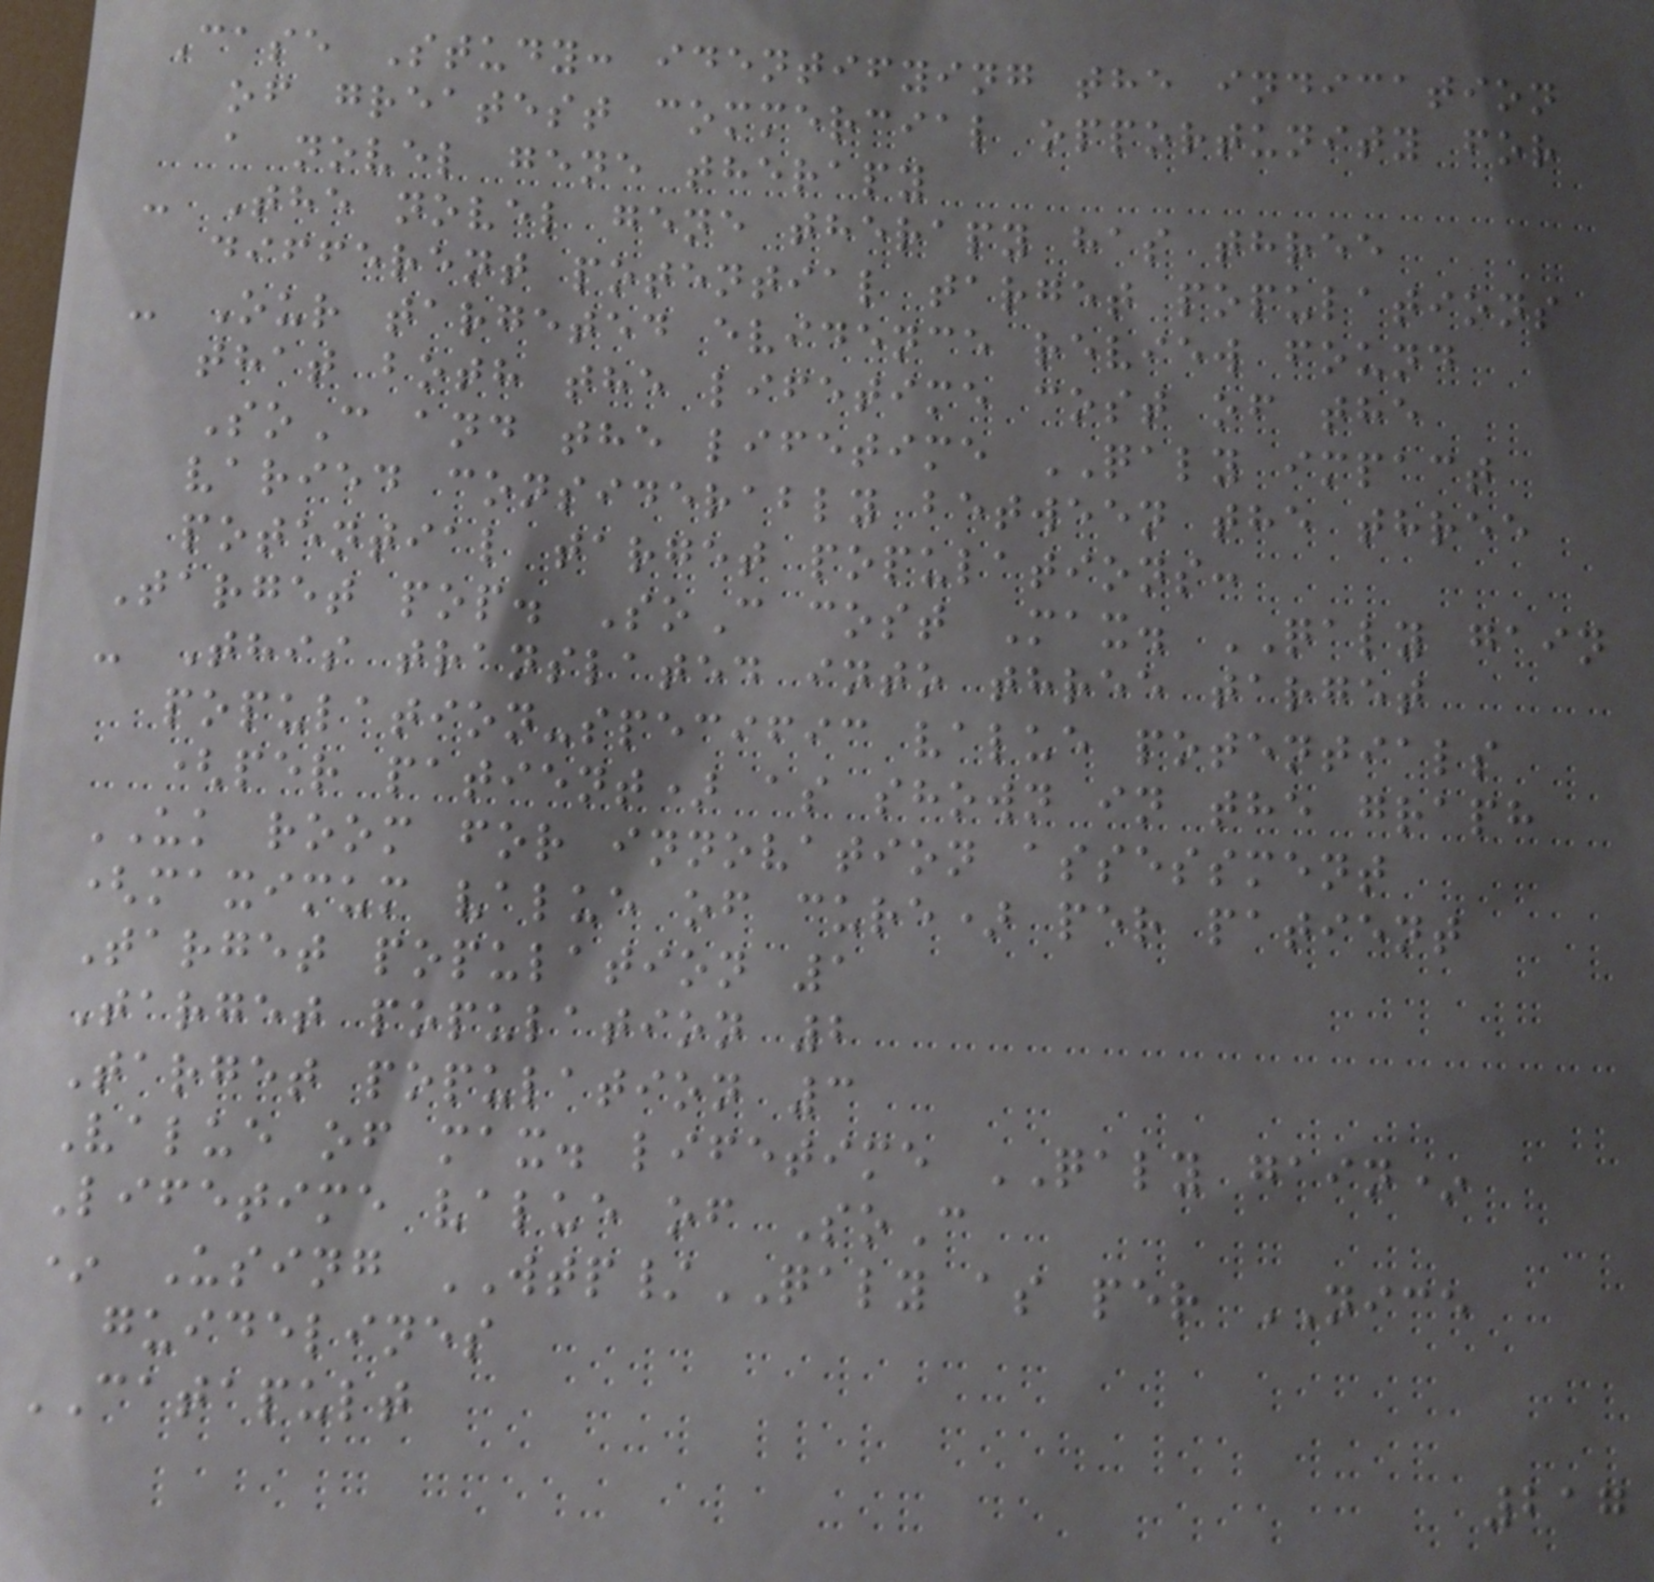Case Study: identifying the indication
of greatest commercial opportunity for
a novel gene therapy
- The novel gene therapy has three
different potential target populations
- Our targeted evidence review found
that both the lifetime cost of the
SoC and the lifetime QALY impact
varied considerably between the three
potential target populations:
Target pop. SoC cost Max. QALY gain
- This translated into three target
population-specific value potentials
(per patient) as shown in the graph
UK room for innovation assessment
(maximum value of cure) per patient
Target population 1
Target population 2
Target population 3
Value of max. lifetime QALY gain*
Lifetime value of SoC
* Using WTP/QALY as per NICE
guidelines
CATAPULT
217
